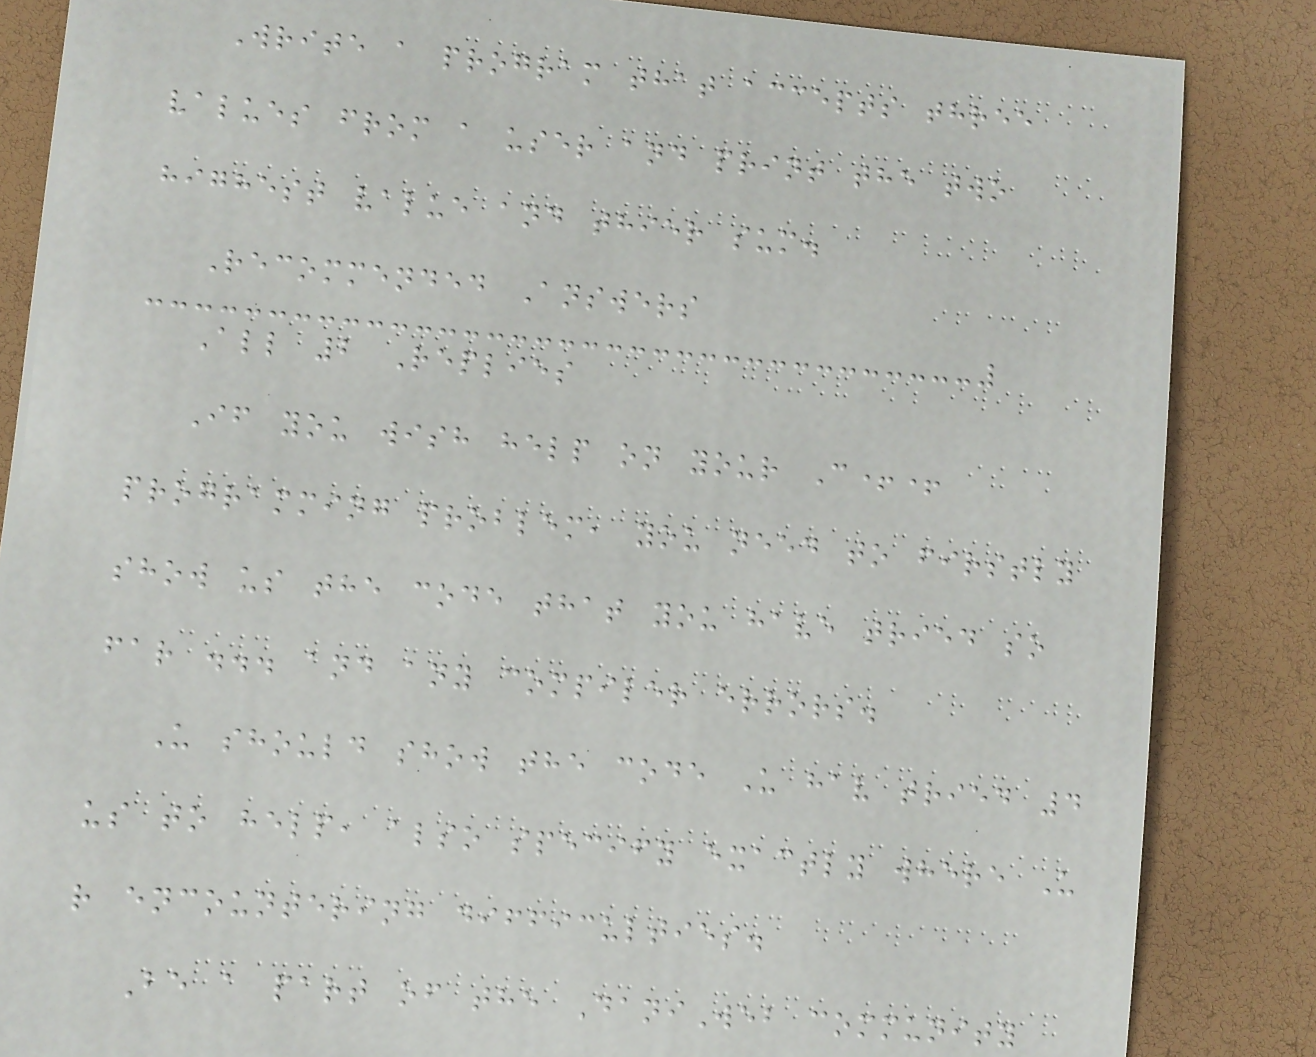Write a program that accepts three
values from a user and print the two
highest value and thier sum.
Recommended Answers
All 2 Replies
If you wish help on your C++
programming problem, you need to firstly
show us the code that you have tried so
far ... and any compiler errors.
U should show the code U hav tried 4
us to help, also specify exactly where U
r encountering difficulties.
Be a part of the DaniWeb community
